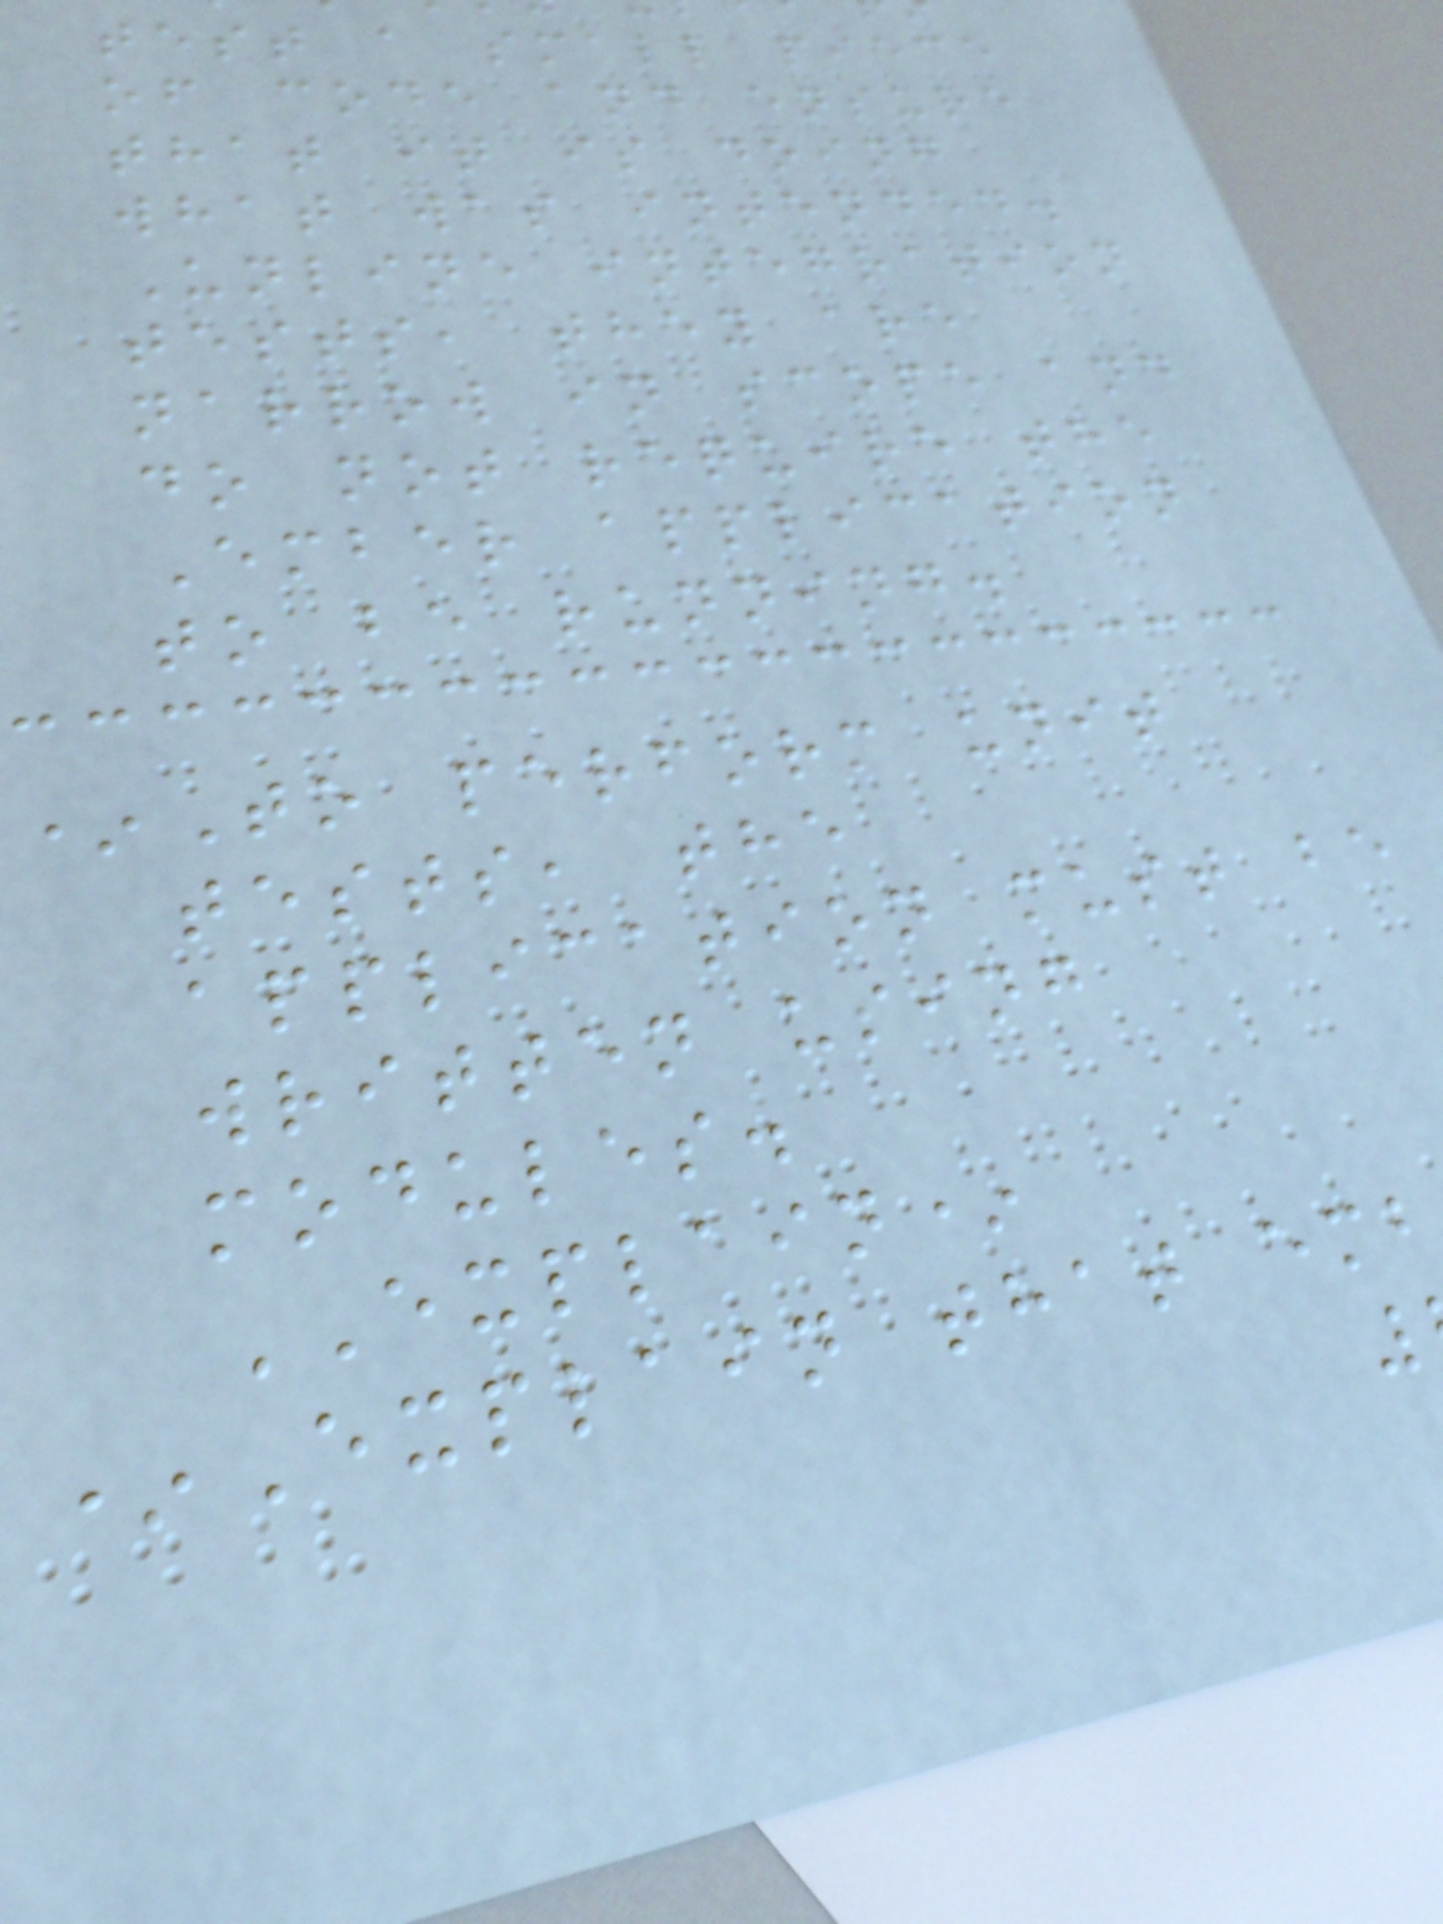test a small piece
of code and ensure
that it is doing
what was intended.
Unline integration
tests, they are
narrow in scope and
do not require the
Ember application
to be running.
*To perform unit
tests, the
application must be
written using
modules.
EXPLAIN*
*Explain that emb
